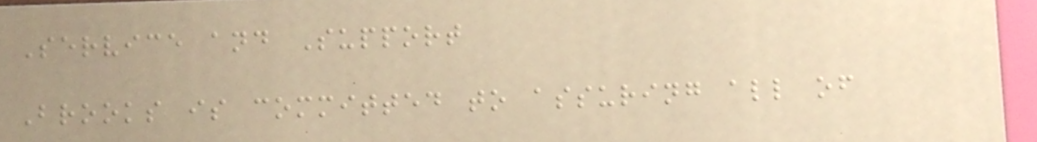Service and Support
Brooks is committed to assuring all of
